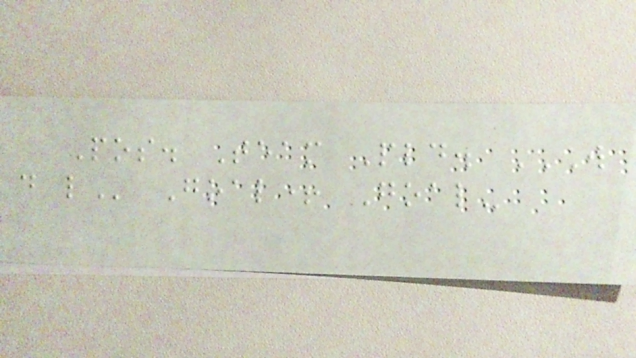Pos. Team Pld. W
D L Goal+ Goal-
